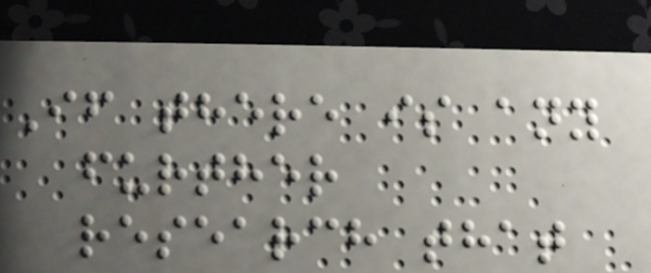If there is any
further
research that
